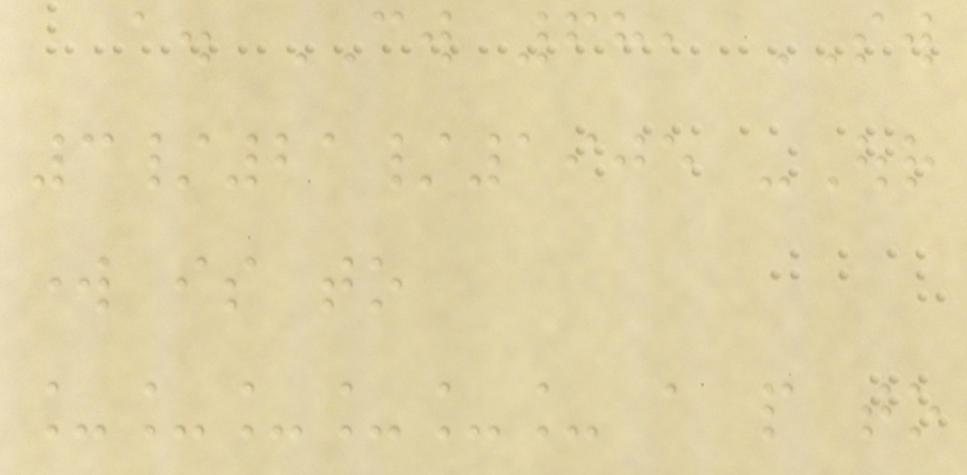a. CW 68, SW
3/21/1905 -Our
work is to
______ a people to
